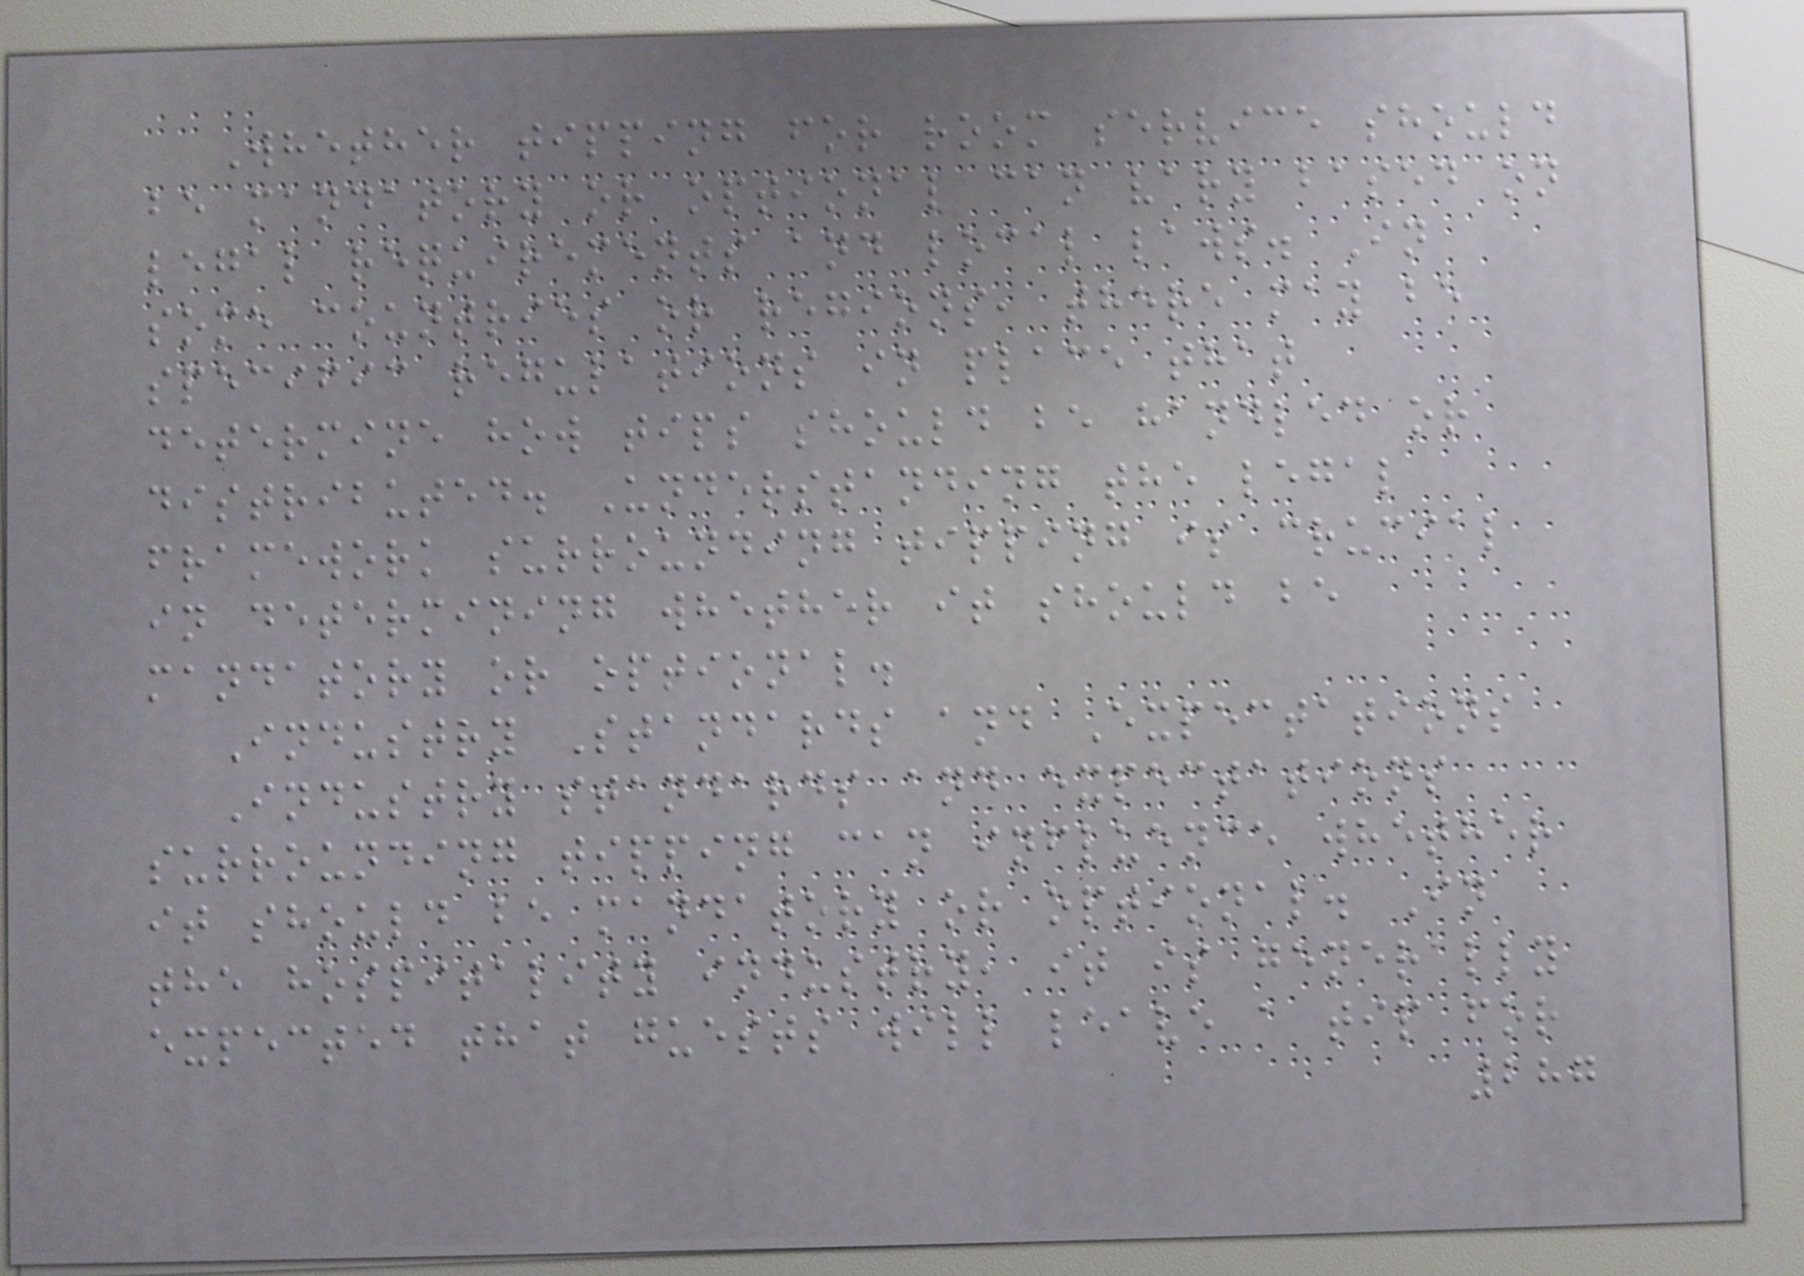Whether tipping for room service should
be mandatory or optional can vary based on
legal requirements and local laws. In
some countries or regions, there may be
specific regulations in place that
determine how tips should be handled or
distributed. Understanding the legal
framework surrounding tipping is crucial
in determining whether it should be
mandatory or optional.
Industry Standards and Expectations
Industry standards and expectations
surrounding tipping can influence whether
it should be mandatory or optional. In
the hospitality industry, it is generally
expected that guests will leave a tip for
287
